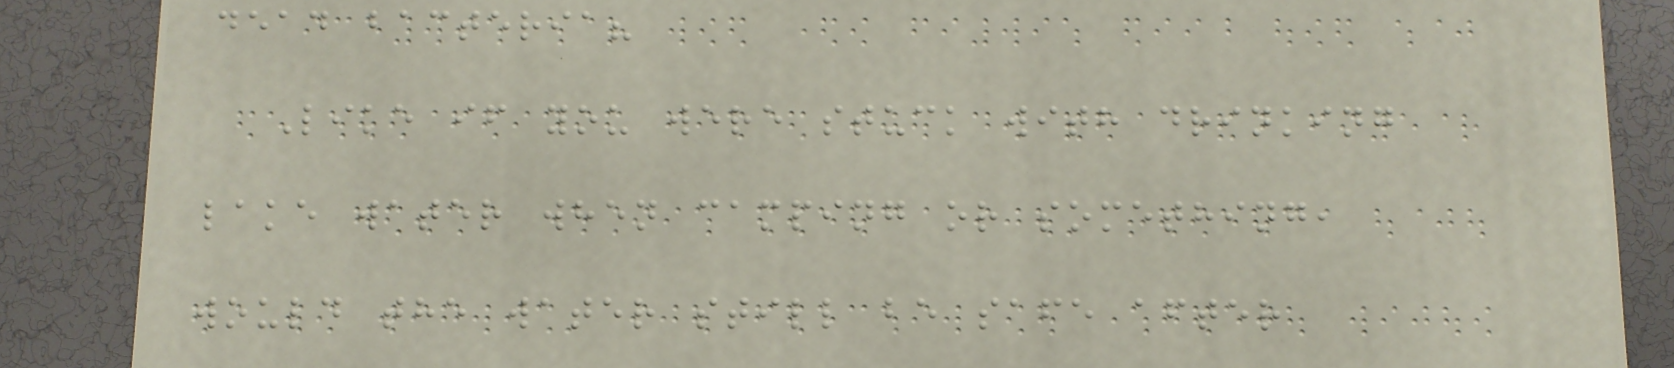dead bacteria?
Like if you were stuck with drinking
lake water when camping or something,
would the water still be safe after
